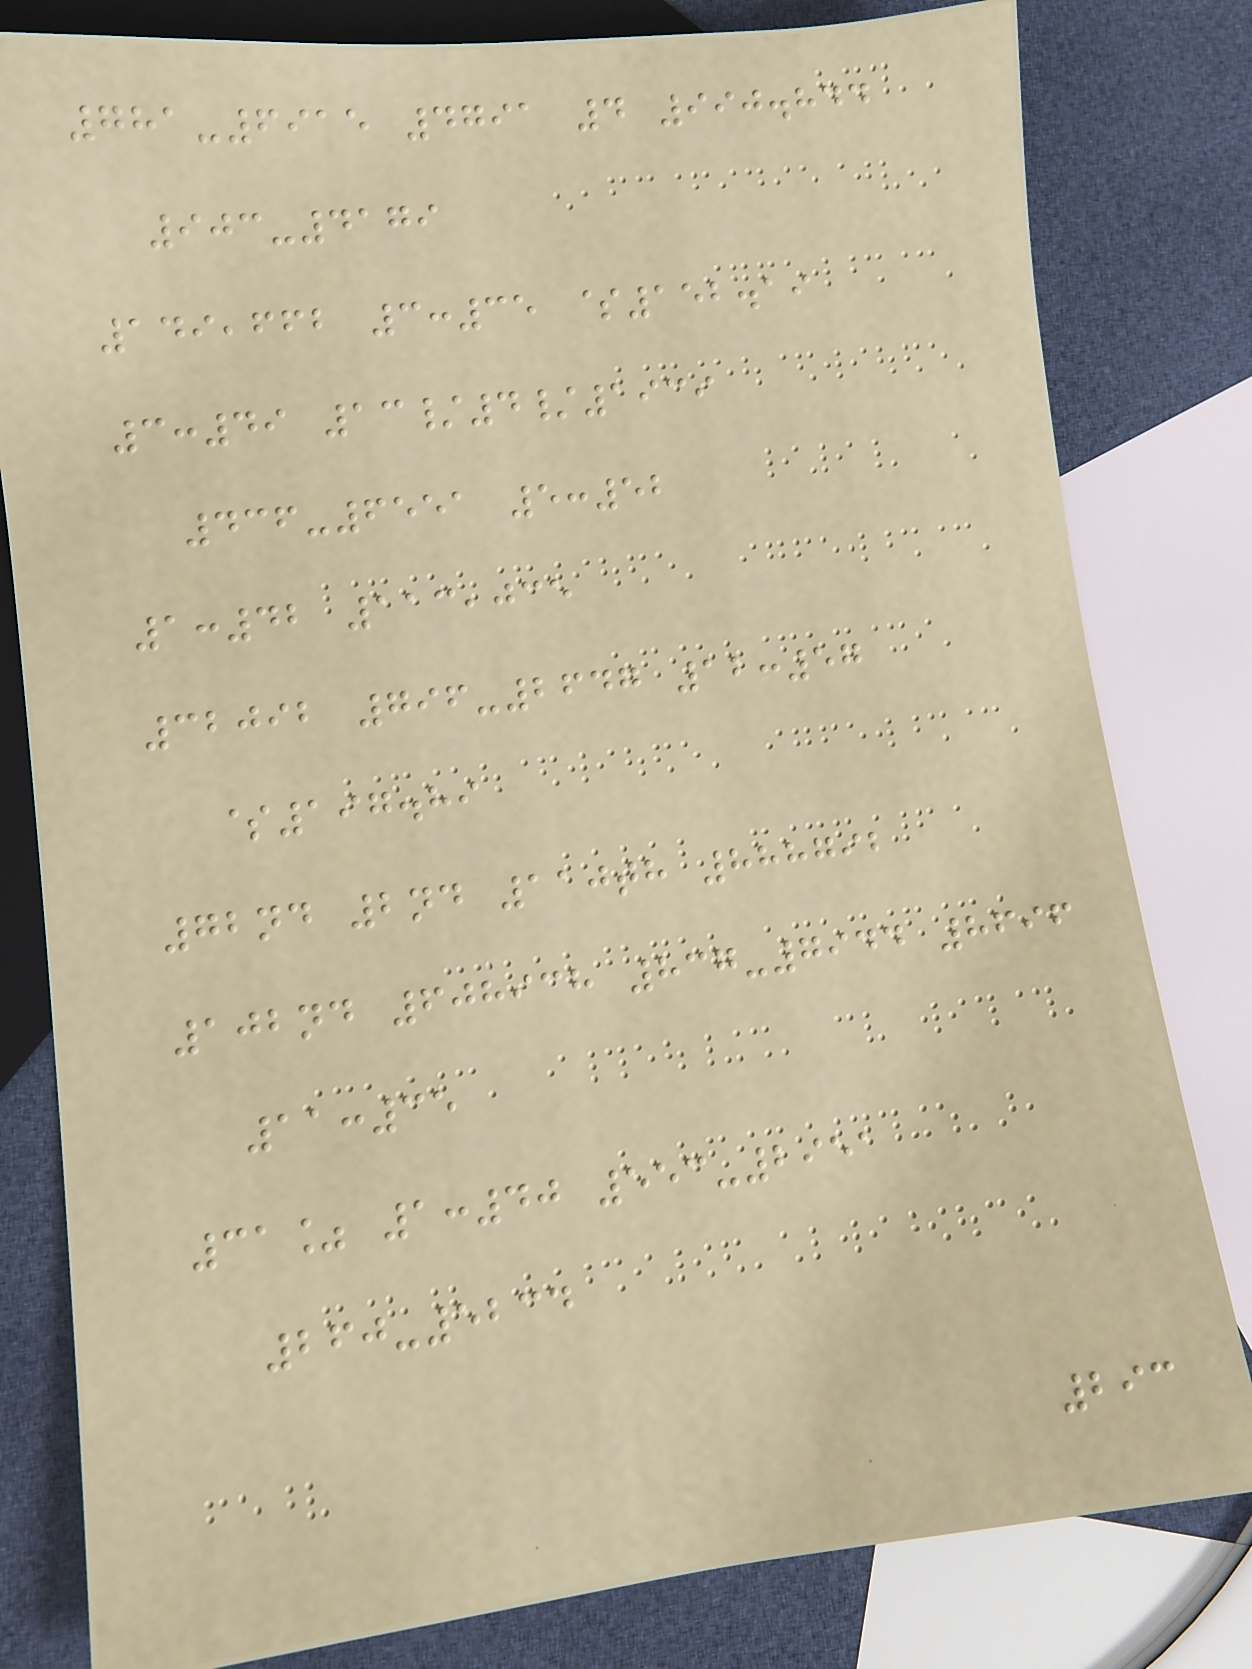781-6915 4791 4 990.844
903-4179
149,662 3:35 $152.19
3:49 13/4/1939
436-6551 5:52
1:42 113,035
32092 796-2647 12:57
$197.89
72nd 2nd 110th 888792
102nd 608938 837-7944 8696
11:35
31% 1:40 553-2951
260-5234
293
